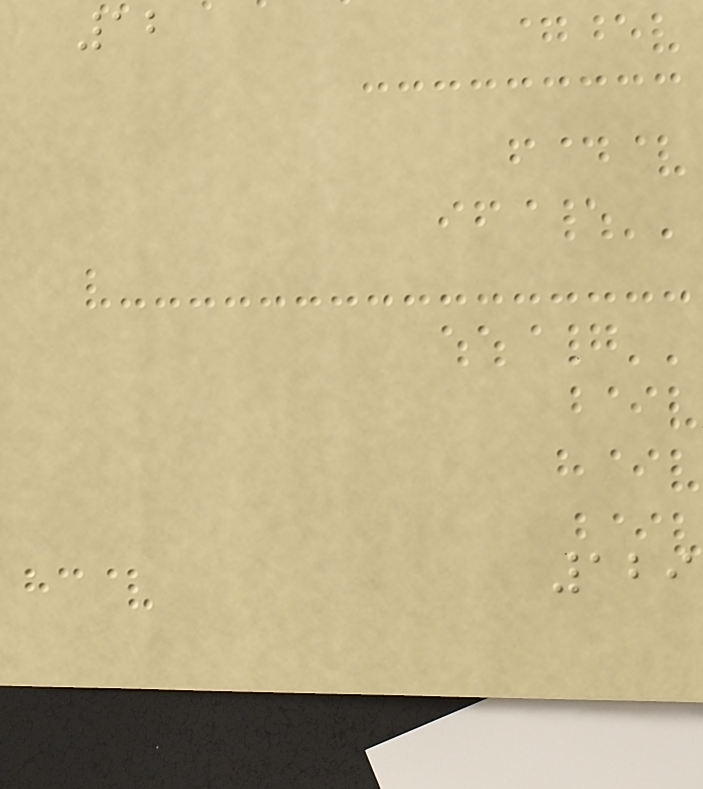12
129
